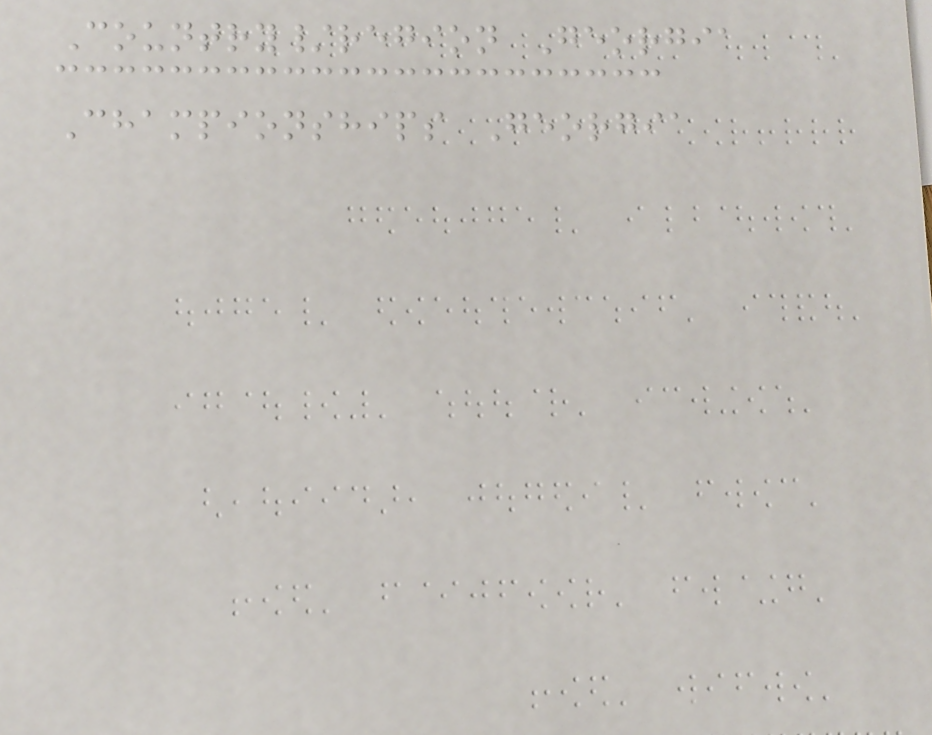Country/region Georgia
Championships Georgia
